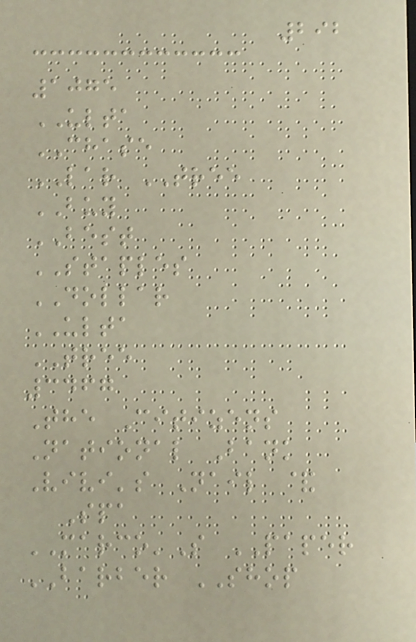292
1075
ULTA
CHASE
LAR TREE
BUY
BEST
STAPLES
DOLLAR
ULTA
TREE
3467
The Citizens
National Bank
Vivi's Nail &
Spa
MARCO'S PAPER
BARBER SHOP
